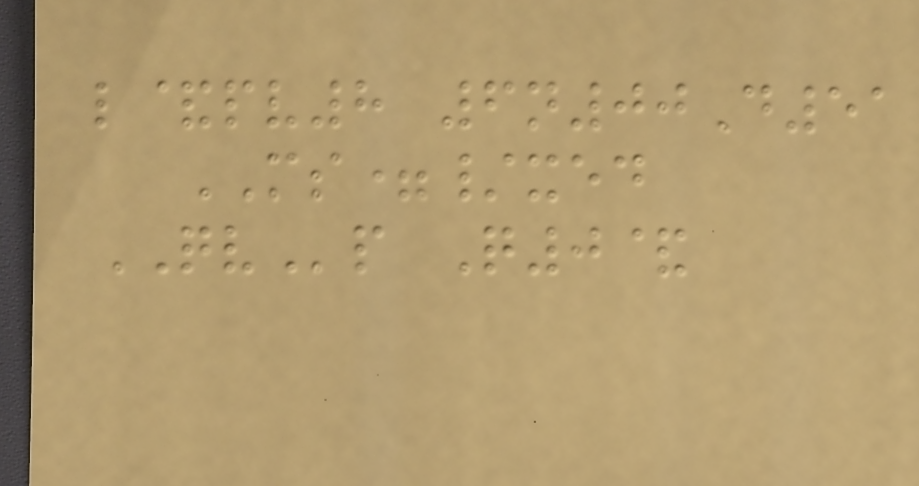l&pv8 6n00D51
MS=/xed
QVp Q0&
